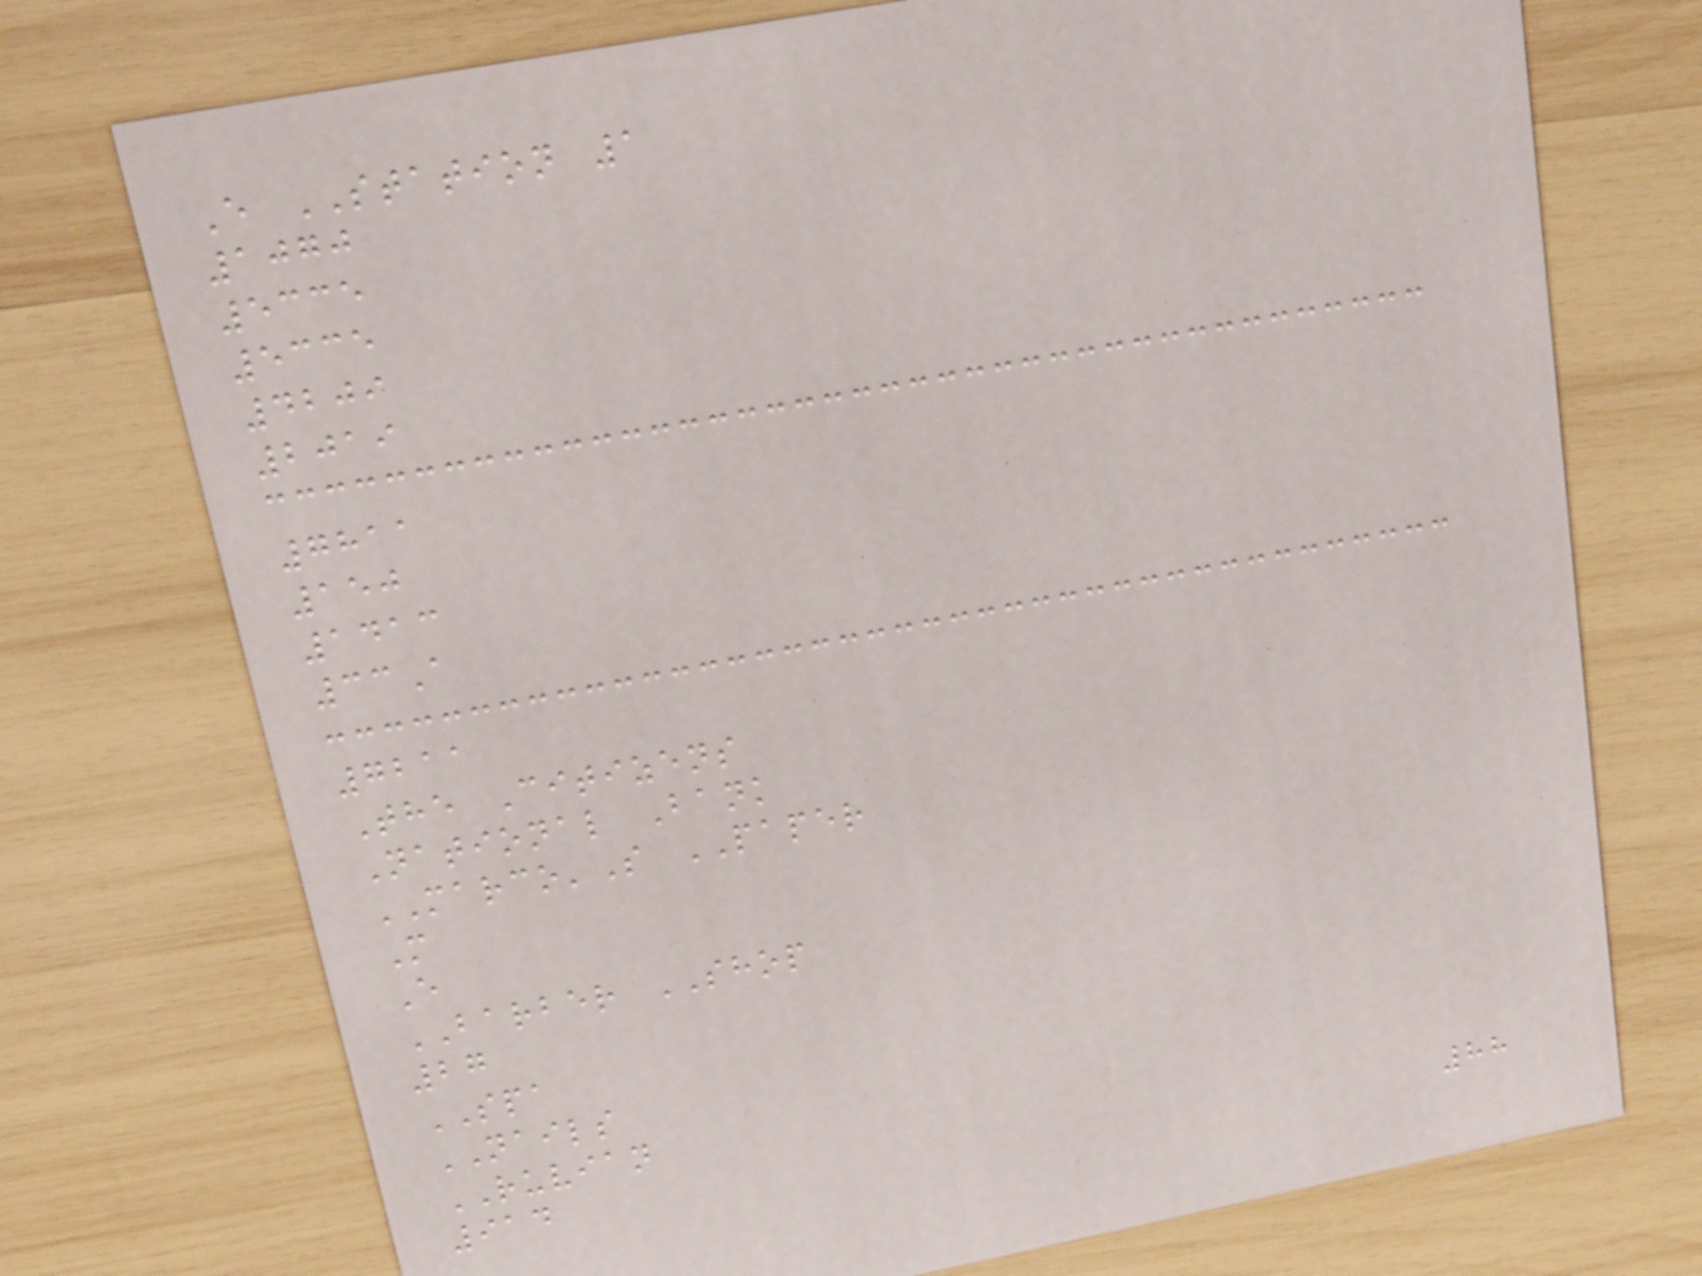E STATION 1
1070
5335
5335
4209
2019
7811
150
1413
33A
7211
The Citizens
National Bank
MARCO'S PAPER
M
E
BARBER SHOP
27
SPA
NAILS
RUVIAN
914
88
